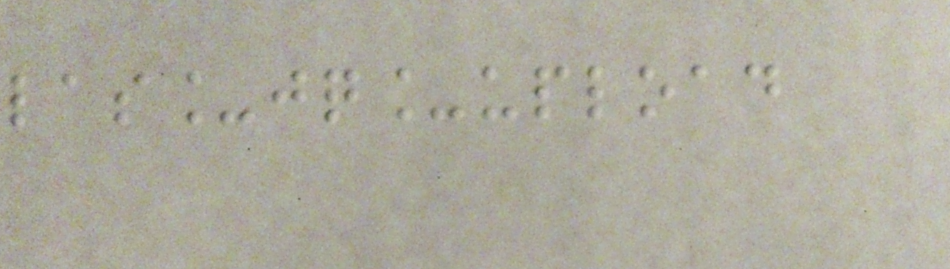las_jq_upload
